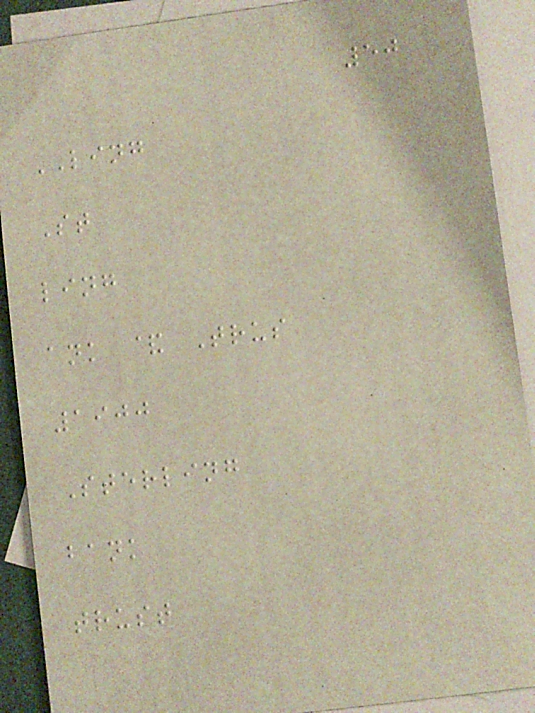50
LING
St
ling
ank & Trus
1900
Sterling
bank
trust
